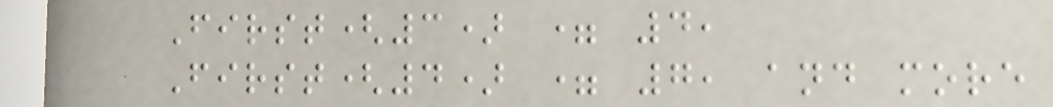First(3) = 4,
First(4) = 7, and more
